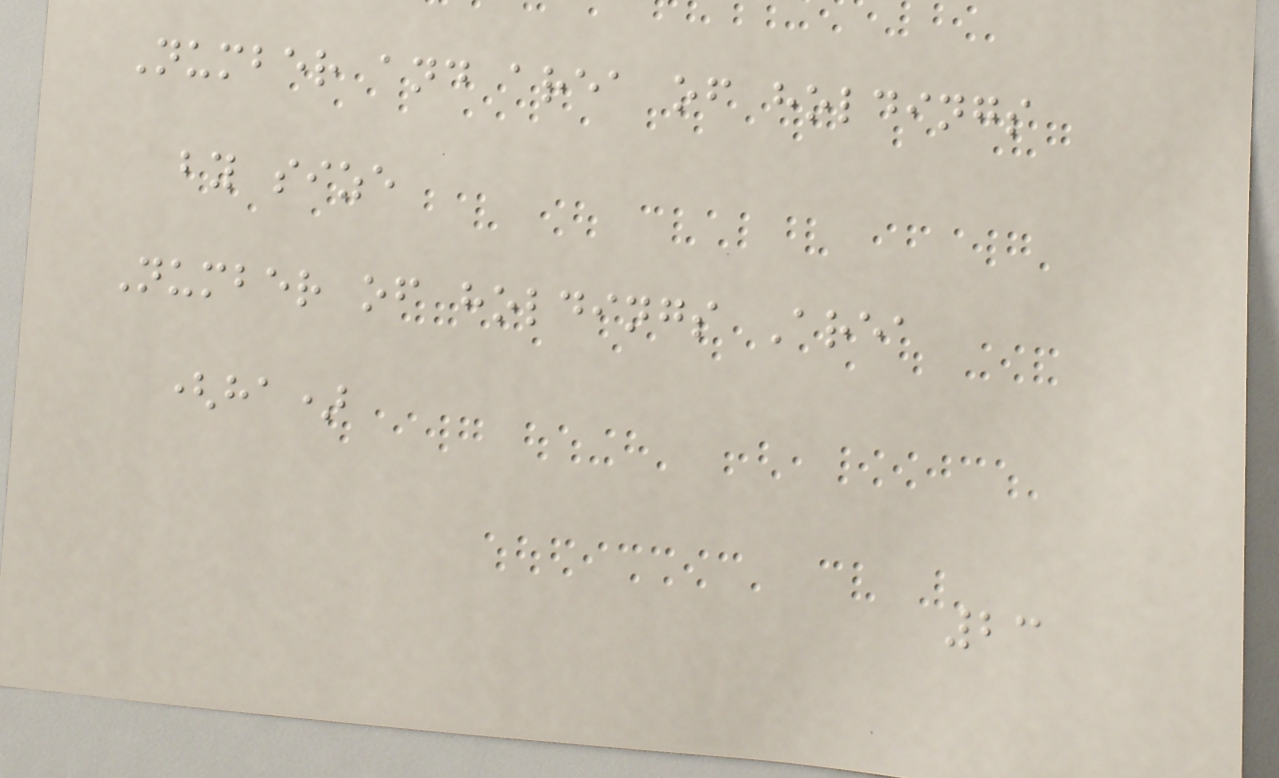Number and area of holdings
by size
Number of holdings Area
(ha)
23
